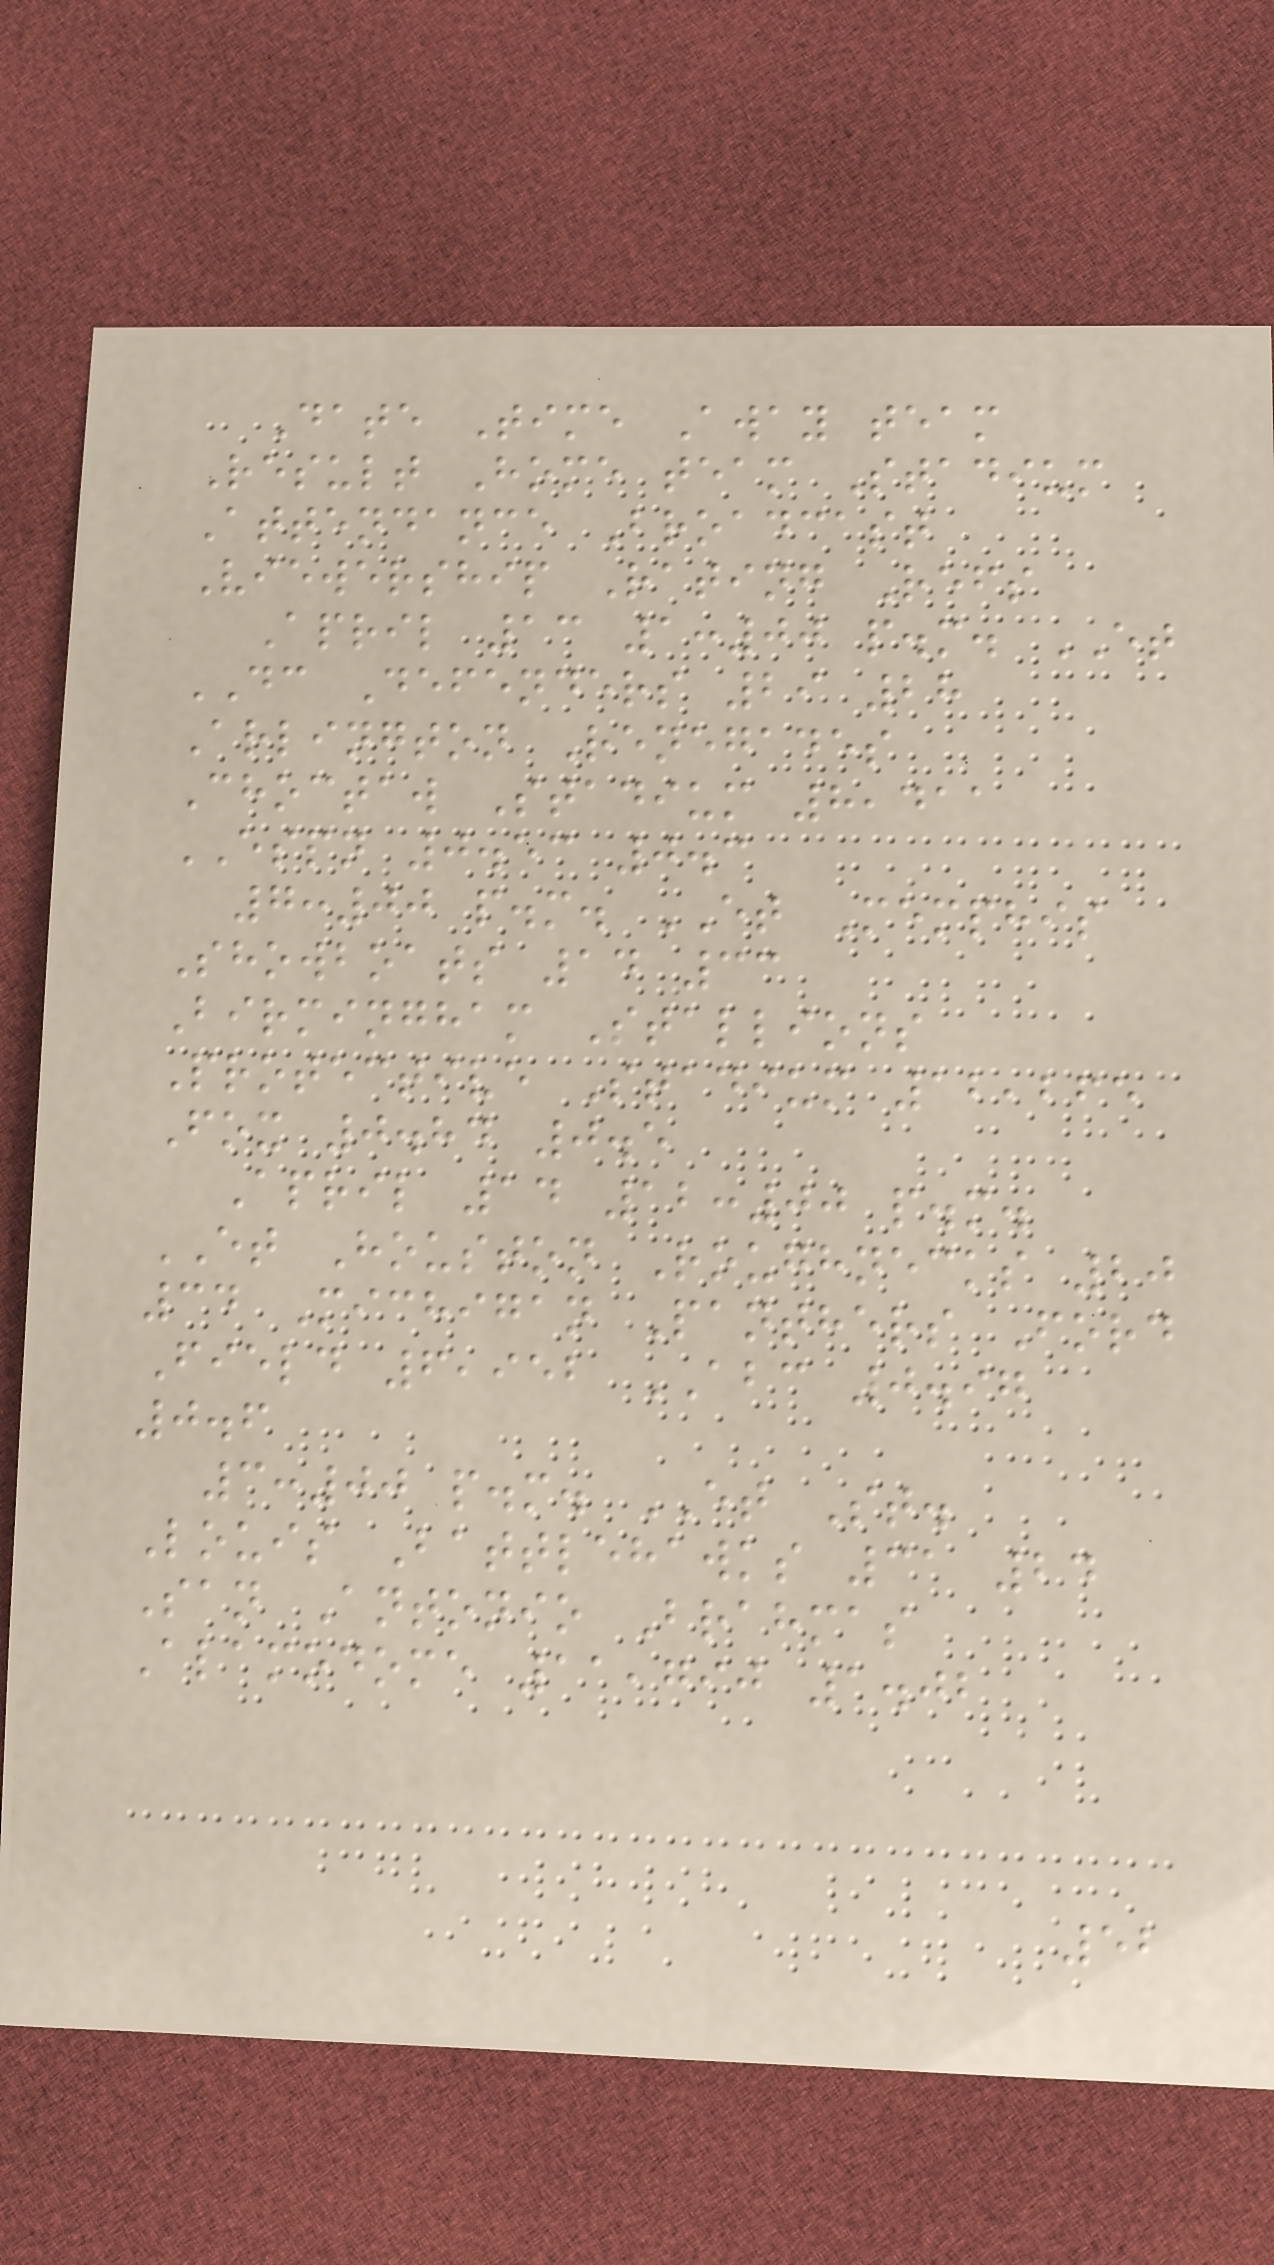Date Time Away team
Result Home team Stadium
Attendance Broadcast
Viewership Rating Refs
April 13 1:00 p.m. ET
DC Defenders 29 28
Arlington Renegades
Choctaw Stadium 8,411
ESPN 0.53 0.3
7:00 p.m. ET Memphis
Showboats 14 33
Birmingham Stallions
Protective Stadium 12,265
Fox 0.84 0.5
April 14 12:00 p.m.
ET Houston Roughnecks 20
34 Michigan Panthers Ford
Field 6,952 ABC 0.97
0.6
3:00 p.m. ET St.
Louis Battlehawks 31 24
San Antonio Brahmas
Alamodome 11,790 1.02
52
